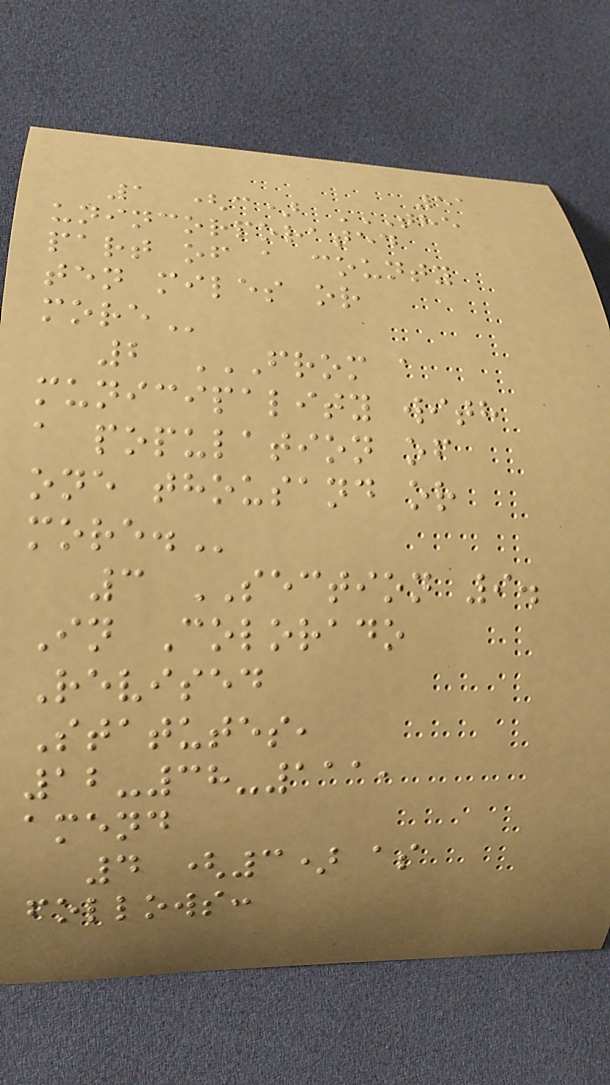51
1 (c) THE
UNINCORPORATED
PART OF A COUNTY
TEN MILES OR
MORE
2 FROM A
MUNICIPALITY WITH
A POPULATION OF
ONE THOUSAND OR
MORE.
3 SECTION 9.
In Colorado
Revised
Statutes,
12-38-111,
amend
4 (3) as
follows:
